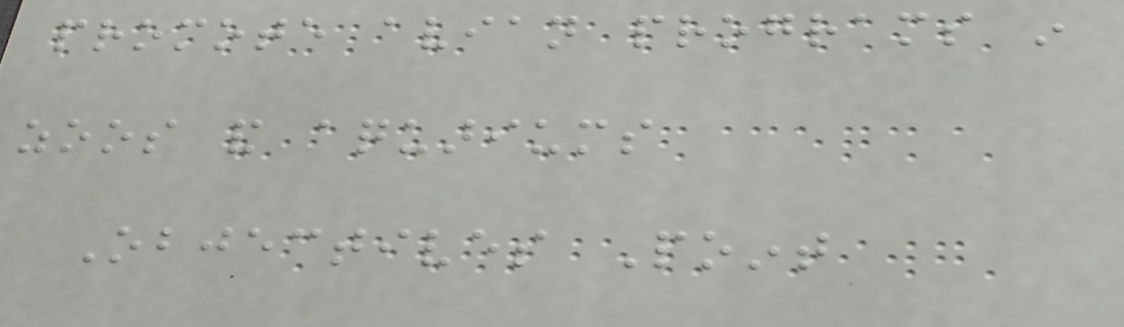promote avian programs in
zoos and aquariums
Objectives Point
